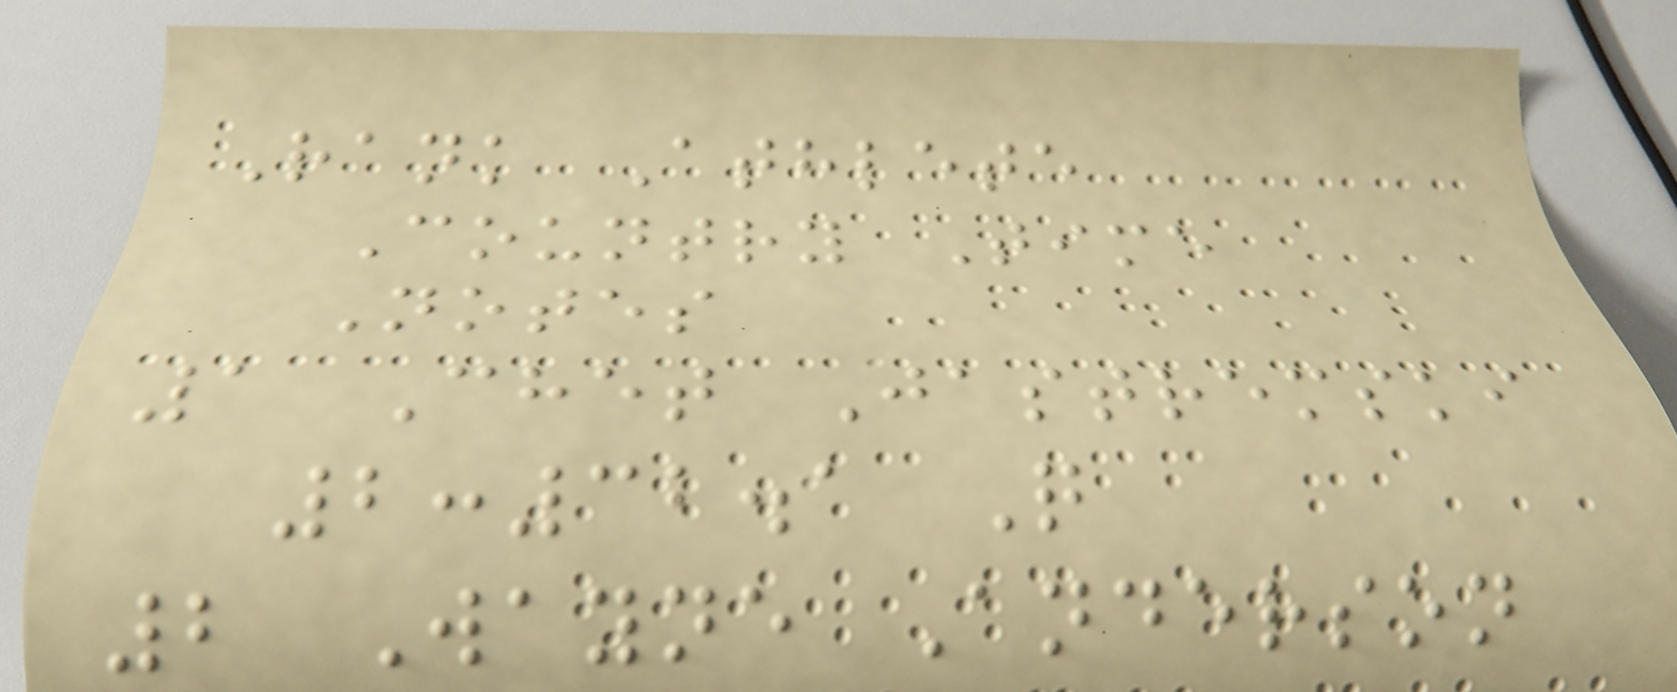Rank Athlete
Country Time
Notes
1 Chet Jastremski
2:32.1 Q
2 Wayne Anderson
